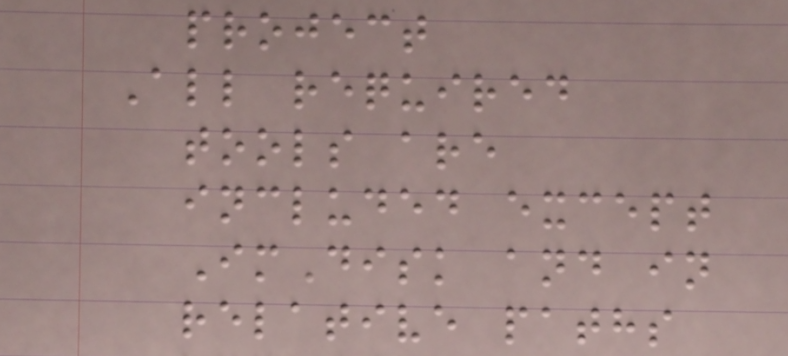project
All required
tools are
included except
ImDisk and in
relative paths
